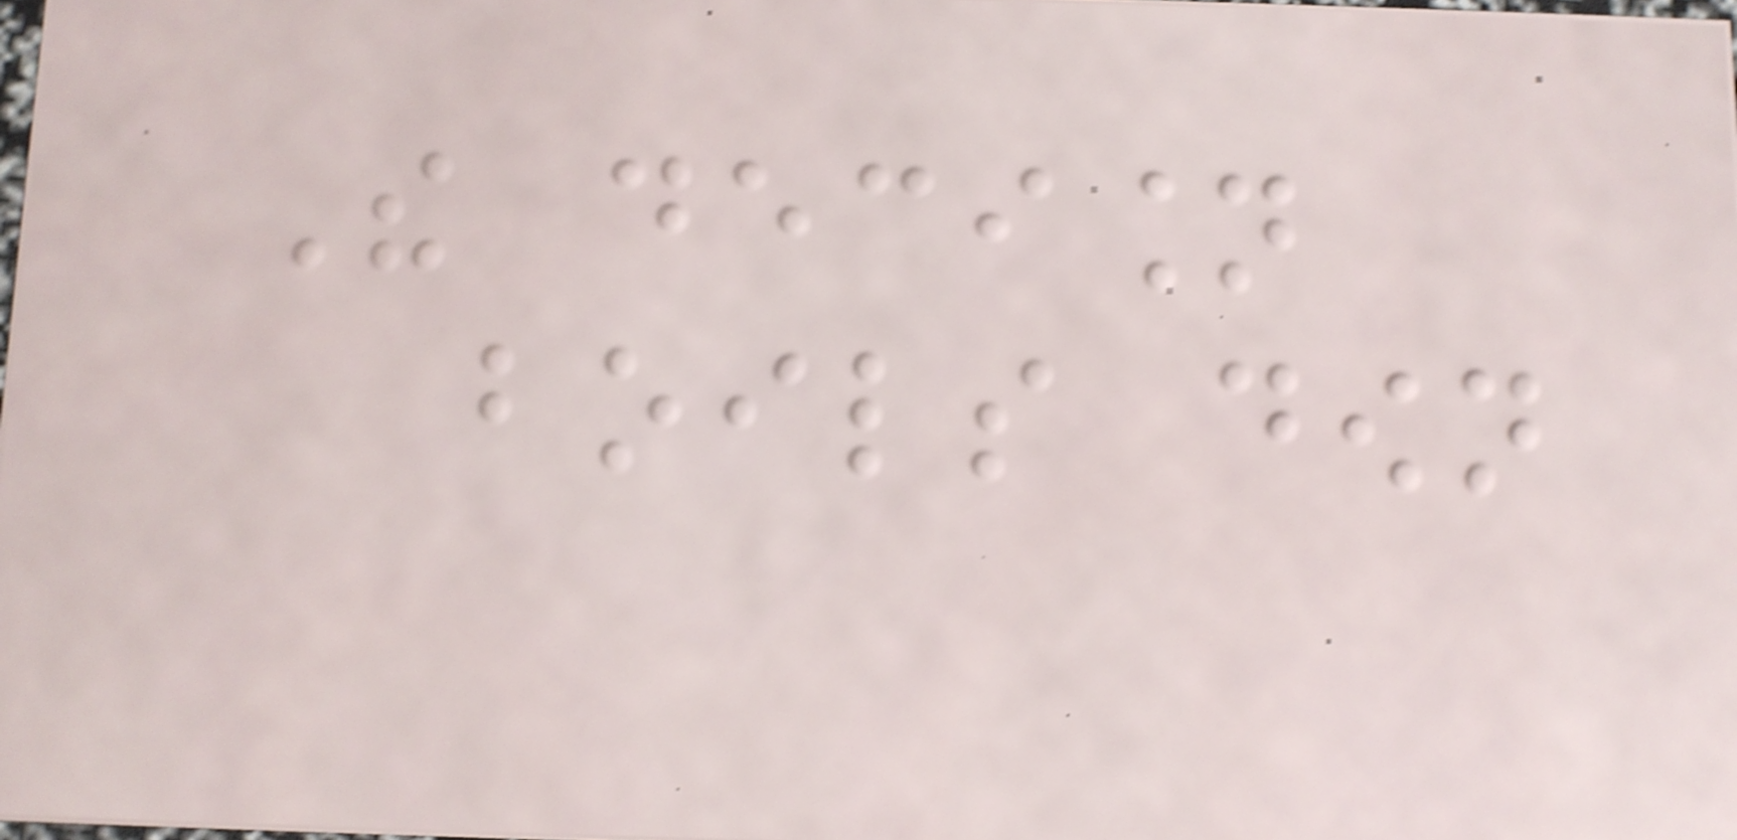The decision
boils down
